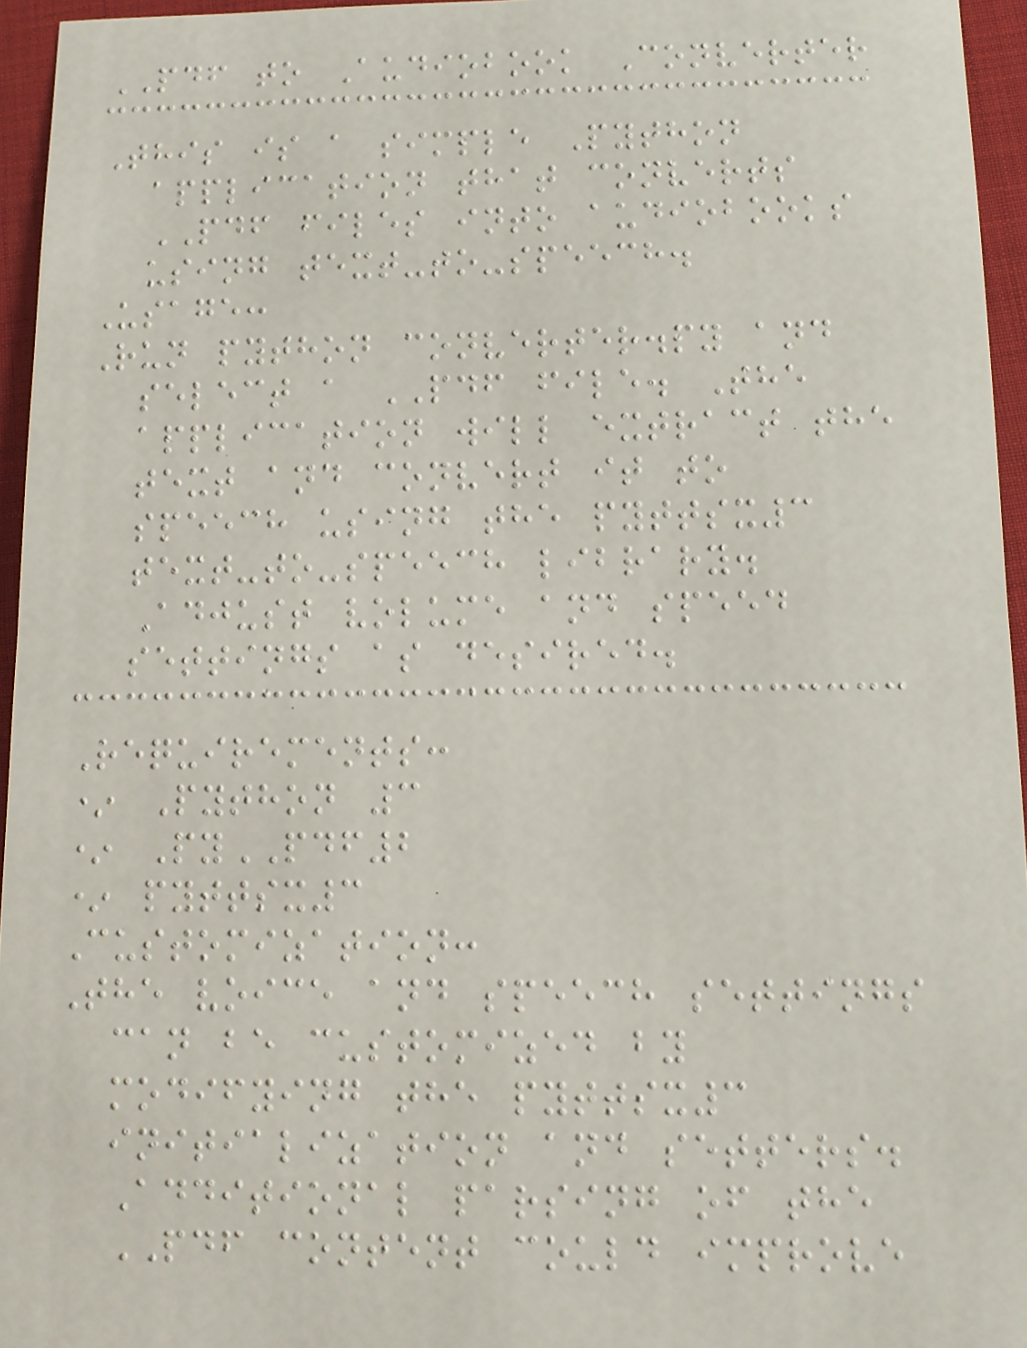PDF to Audiobook Converter
This is a simple Python
application that converts
PDF files into audiobooks
using text-to-speech.
Usage:
Run python converter.py and
select a PDF file. The
application will extract the
text and convert it to
speech using the pyttsx3
text-to-speech library.
Adjust volume and speed
settings as desired.
Requirements:
* Python 3
* PyPDF2
* pyttsx3
Customization:
The voice and speech settings
can be customized by
modifying the pyttsx3
initialization and setters.
Additional parsing of the
PDF content could improve
